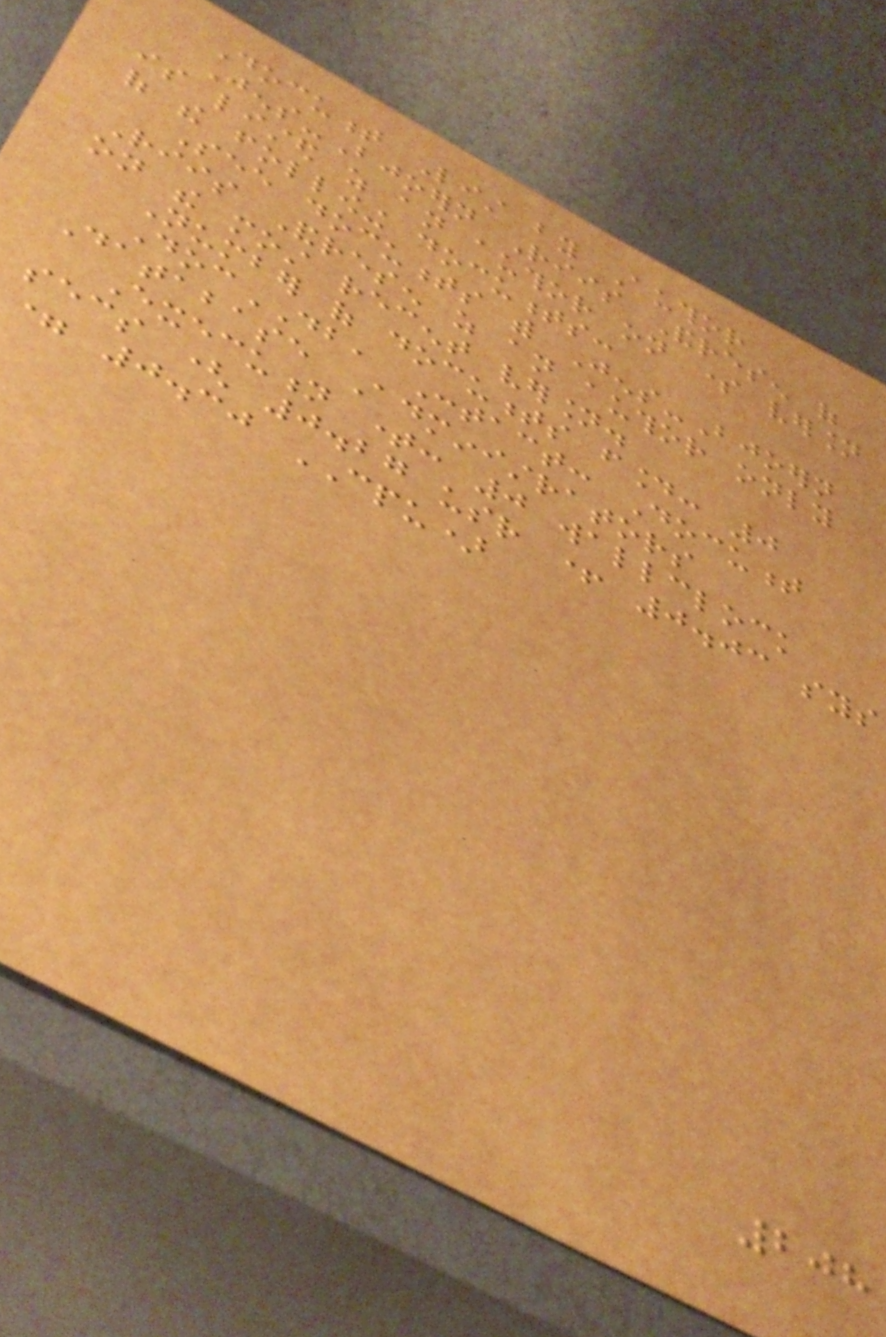Document List by Author
Jens-Bjoern Riis Andresen of
is listed as an author on some version
of the following documents:
See documents with Jens-Bjoern
Riis Andresen as an author only
on the most recent version.
Number of documents found: 0
DocDB, Contact: Document
Database Administrators
Execution time: 0 wallclock
secs ( 0.27 usr + 0.03 sys
= 0.30 CPU)
208
